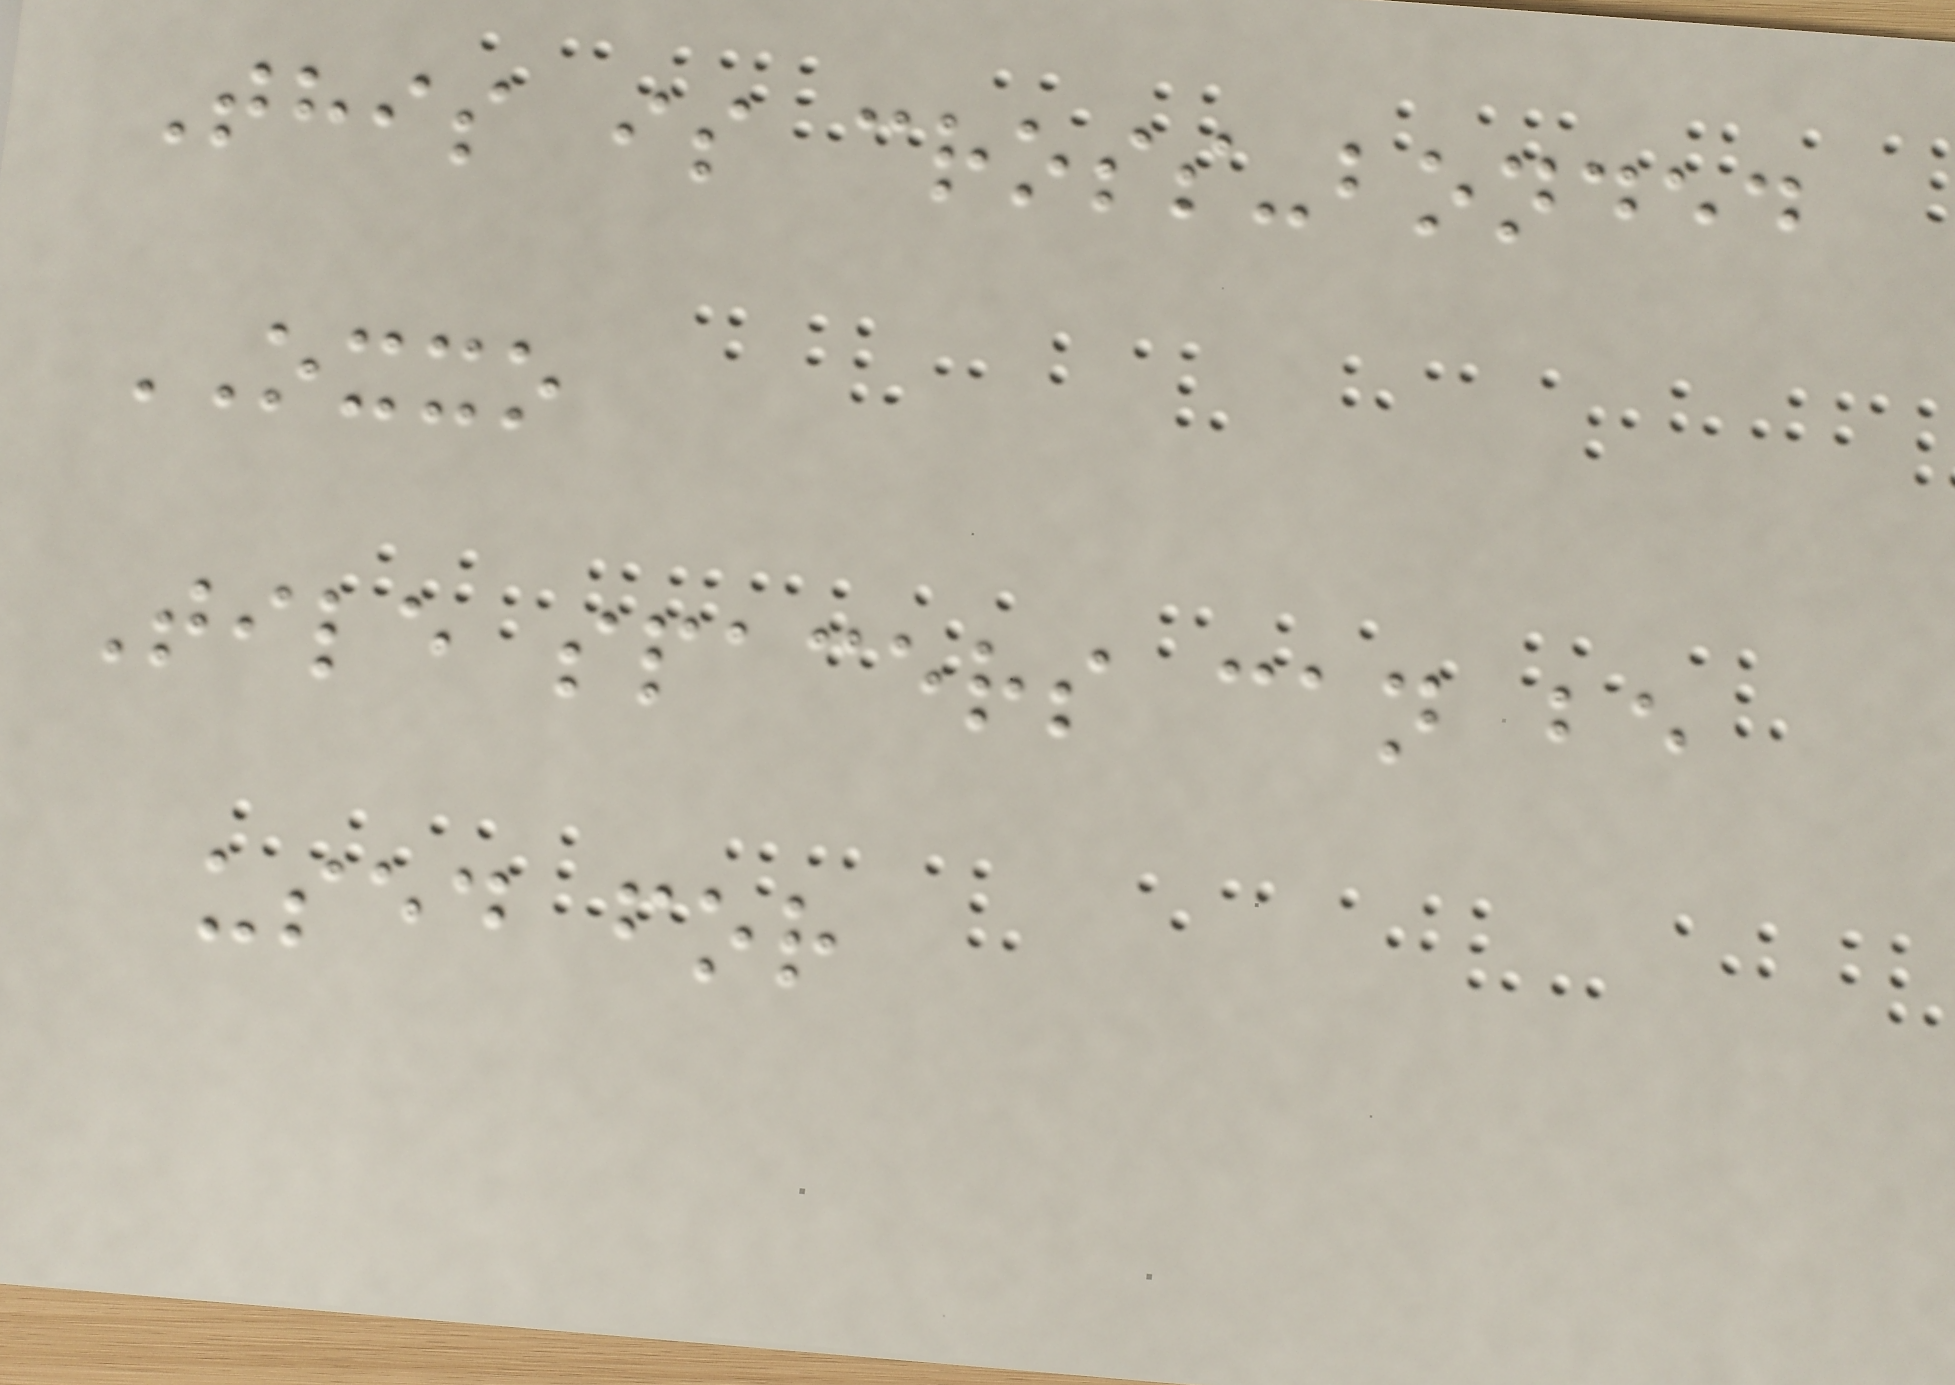This is cross-bonded
OXXO
Tile spacers can be
used for
